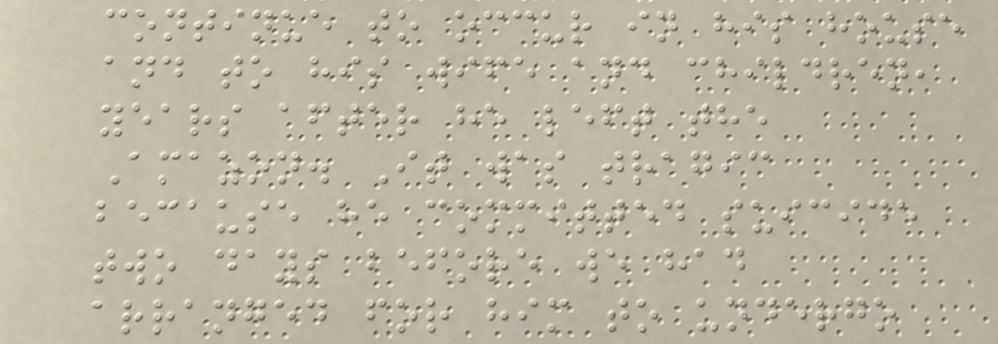continue to occur in his house
and to his wife and children,
years after he left the
Amazon. It was tragic
because he committed suicide
two days before we had
arranged for him to undergo
